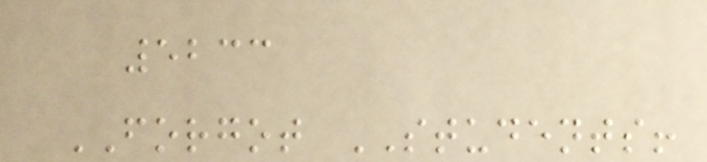5233
FORGOT STUDENTS!
